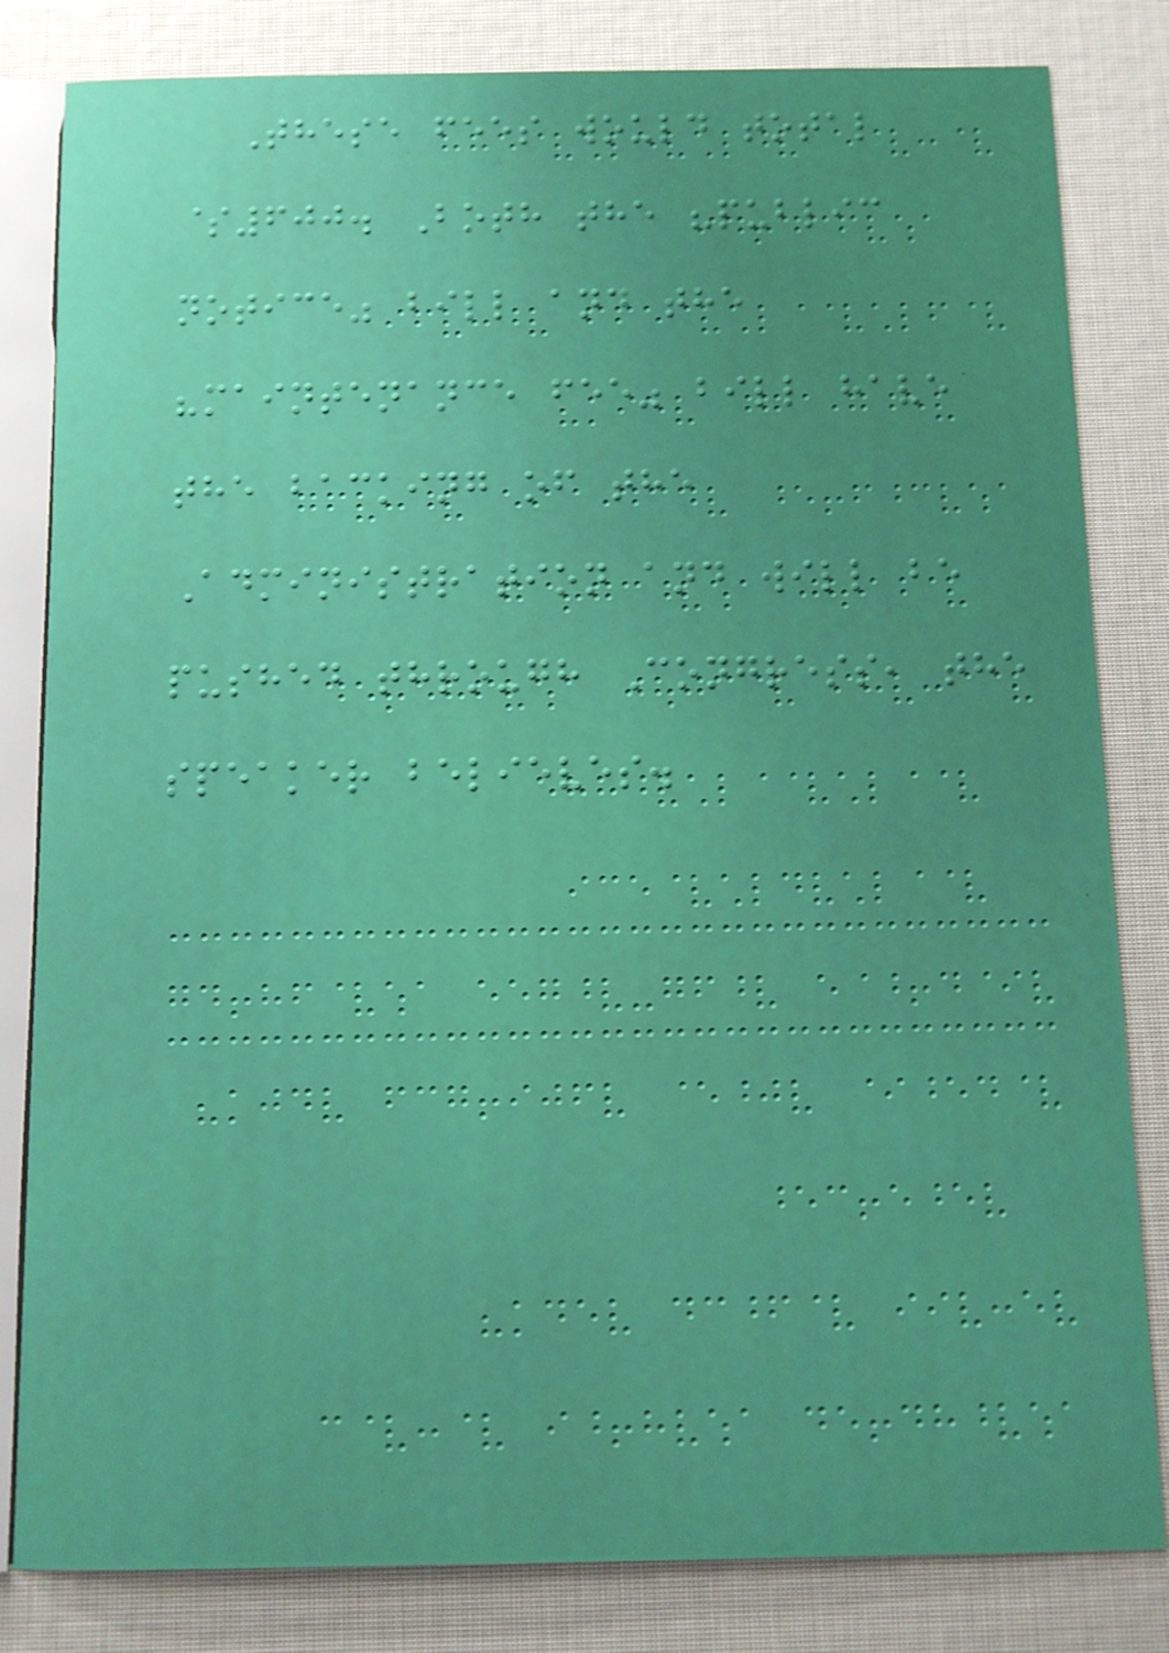These fees would total
$600. Both the "public
notice" bill and the
"maintenance fee" bill have
the backing of the
Administration and will be
pushed through Congress, the
speaker believes.
